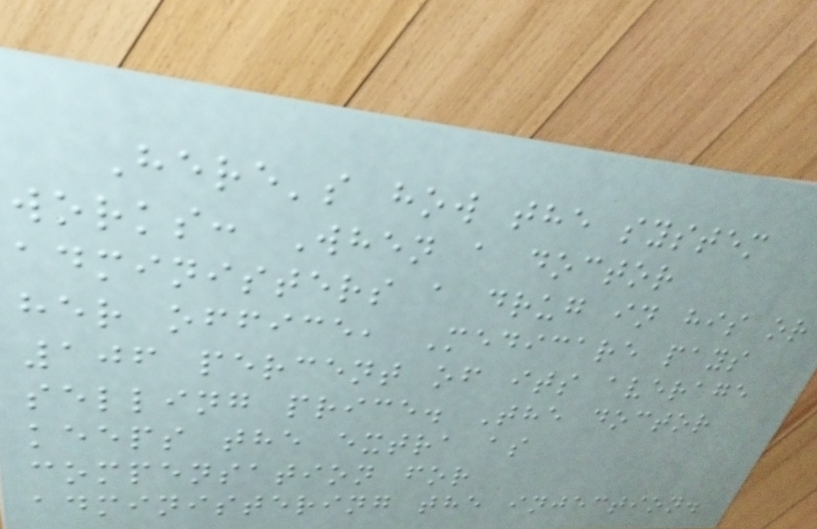Here's how the system
works: When a doctor
administers a drug in his or
her office, Medicare pays
106 percent of its average
selling price. The doctor
keeps the extra as
compensation for
administering the injection.
